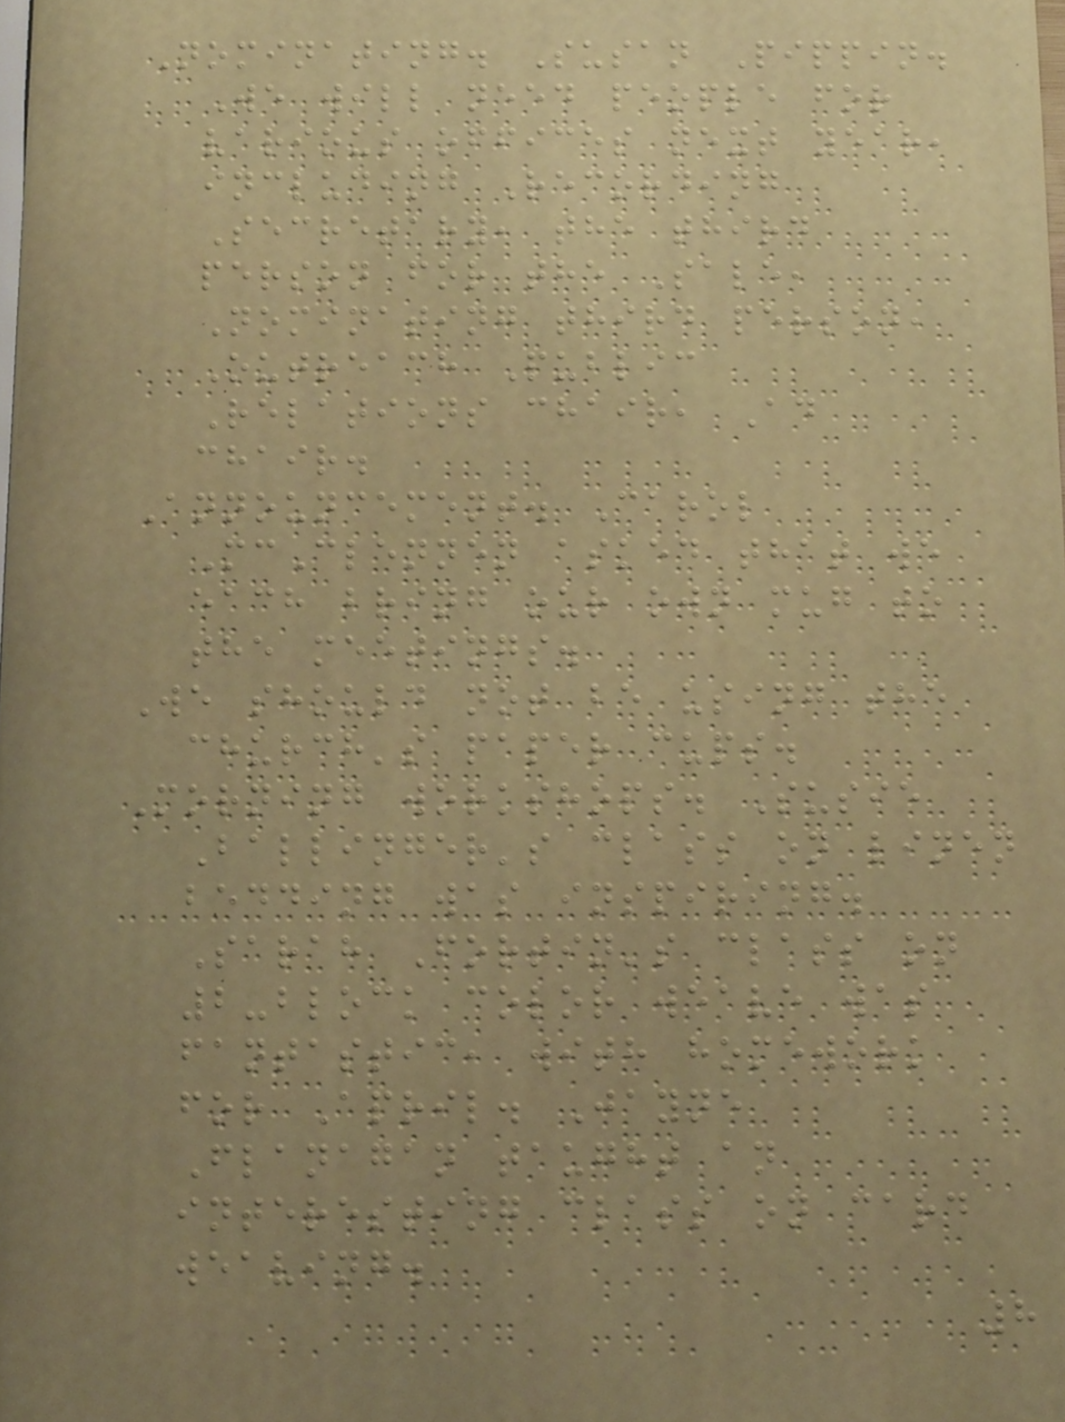Nominating. Susan Pippin.
We will need people for
various offices next year,
including Recording
Secretary, the third
person for the Sale,
Nominating third person,
Outreach Public
Relations chair, Ad
chair.
Announcement. Carol
McClennen asked that we
each bring our own mug to
the meetings.
We should not be using the
church's paper cups.
Morning workshops. Susie
Ballinger's class on linen
bedding was inspiring.
Sarah Fortin's class on
2-block color weave was
fantastic, with homework
for April. Jayne
Flanagan taught an
interesting class on card
weaving.
8
